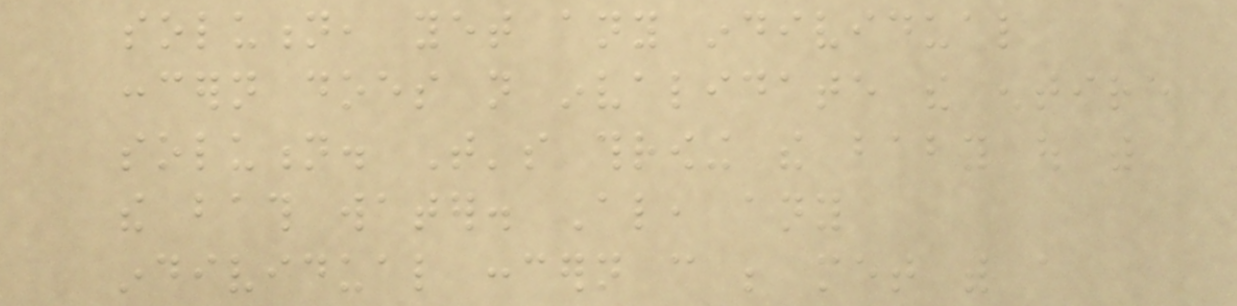solution, yet any individual
concern does not invalidate the entire
solution. That's throwing the baby out with
the bath water. Also, any
individual concern can be met with a
